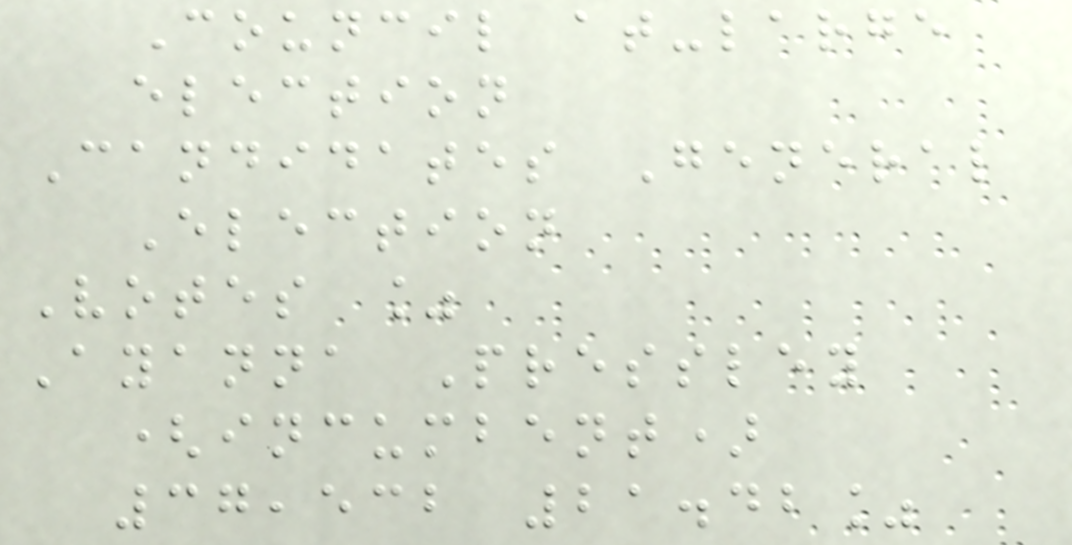Council at-large
election
Candidates General
Election
Votes %
Ayanna Pressley
(incumbent)
37,532 21.42%
